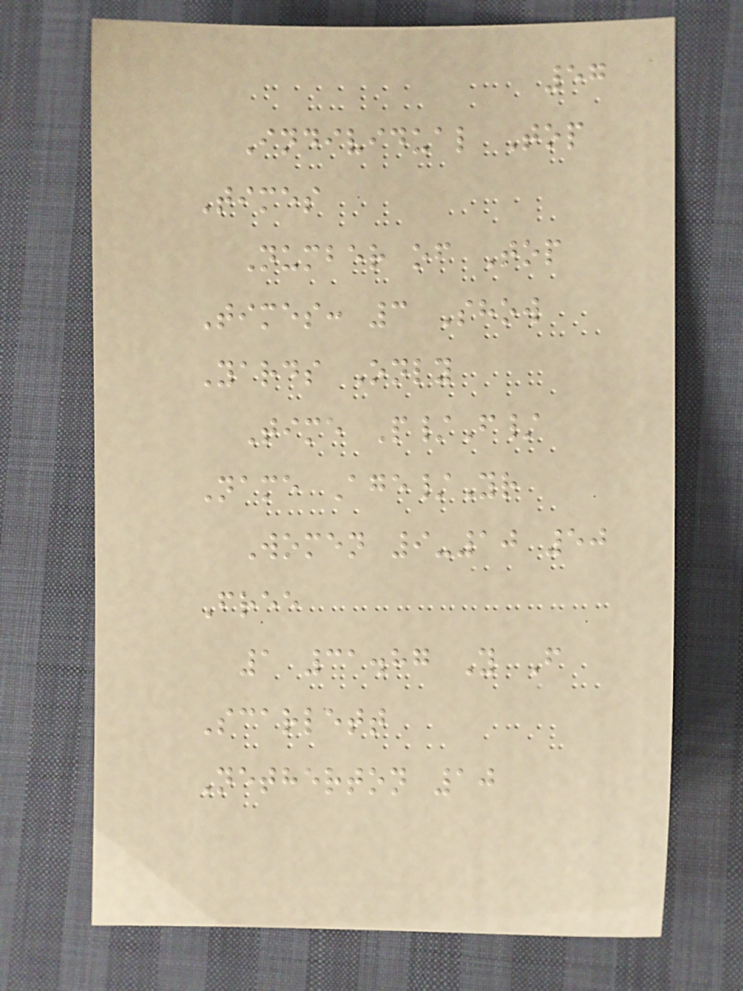57
Individual Top
Times
Number of Top
Times: 3 Show
Yards Only
Time P/F/
Name Age/Yr
Women 9-10 50
Free
1 31.87 Y F
Scarlett
Netherton 10
